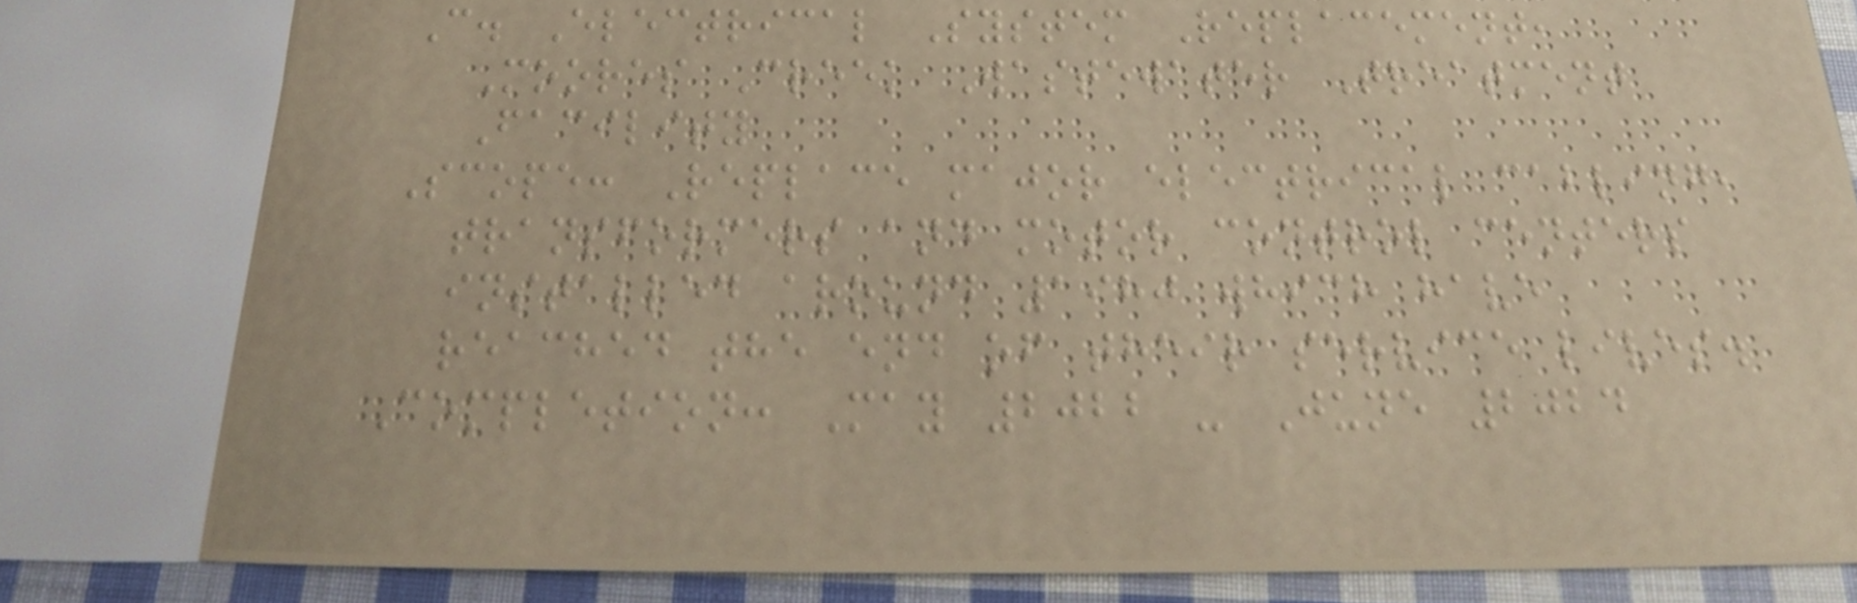C. Electrical System Replacement,
Moores Creek Wastewater Treatment
Facility
Scope: Replace major electrical cabling,
transformers and motor control centers
installed around 1980 which have
reached the end of their service lives.
Completion: May 2022 - June 2024
